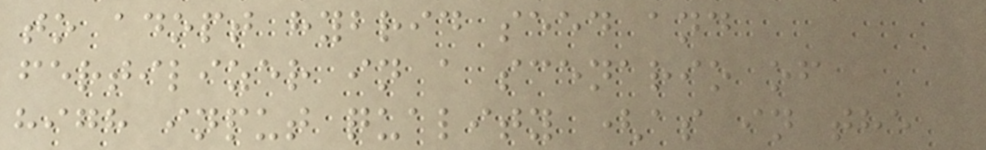to adopt hybrid seed and
fertilizer in a scenario of
high input quality (as in the
